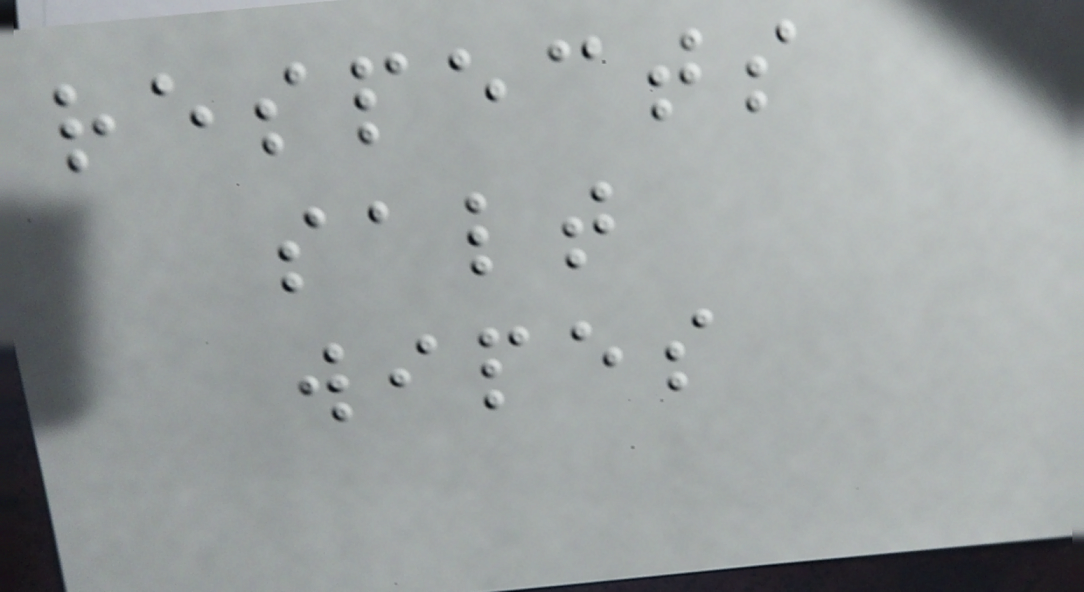respects
salt
wipes
